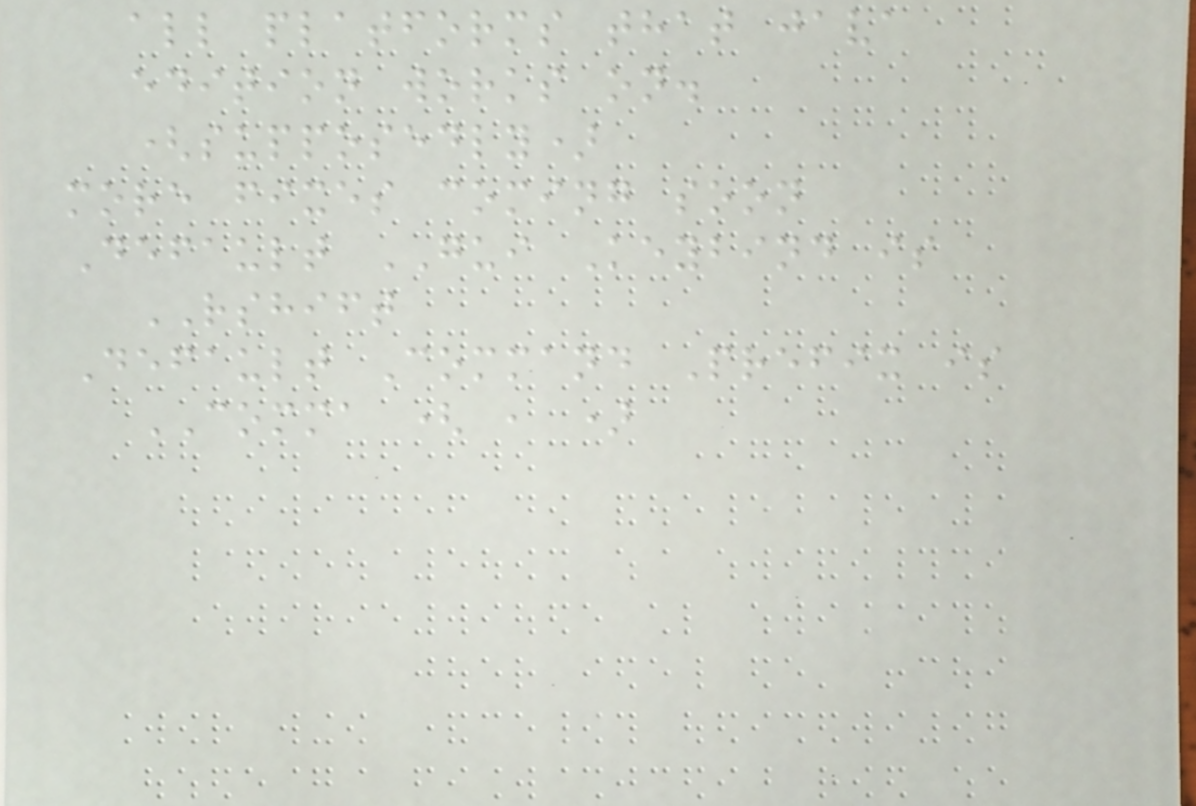all platforms that java
edition works on.
(supposedly)
more fixes coming soon
Default GUI Keybind is
RSHIFT
Default Command Prefix is
COMMA ( , )
